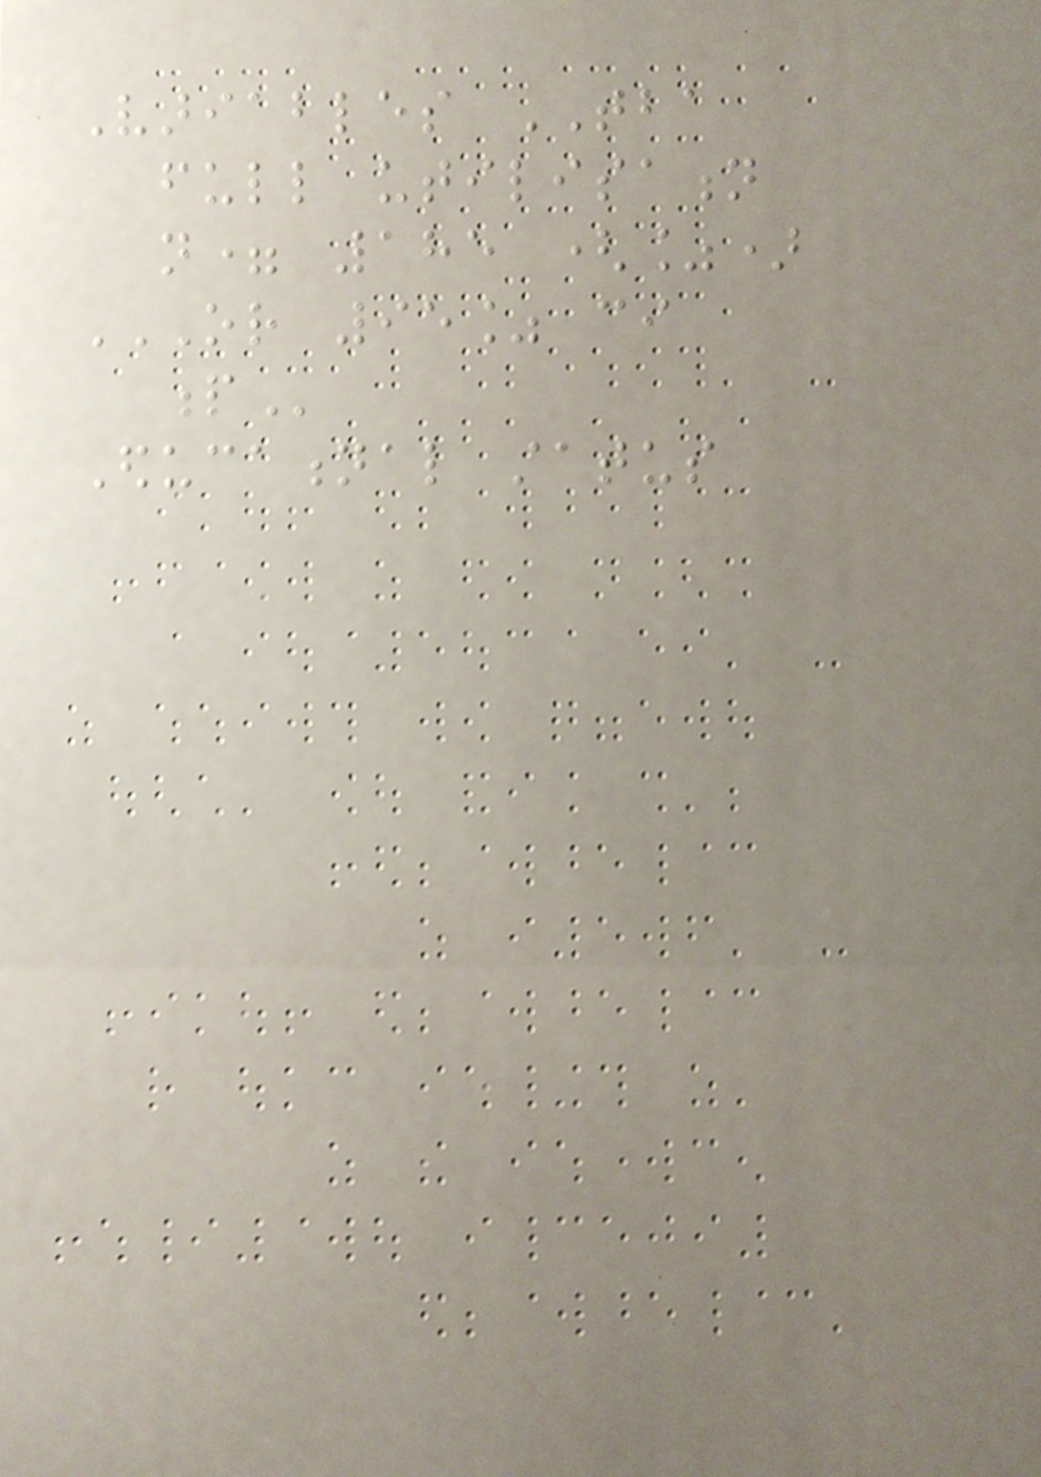Variables TBA
full utilisation
n= 185 (%)
OR 95% CI
P
Educational status
